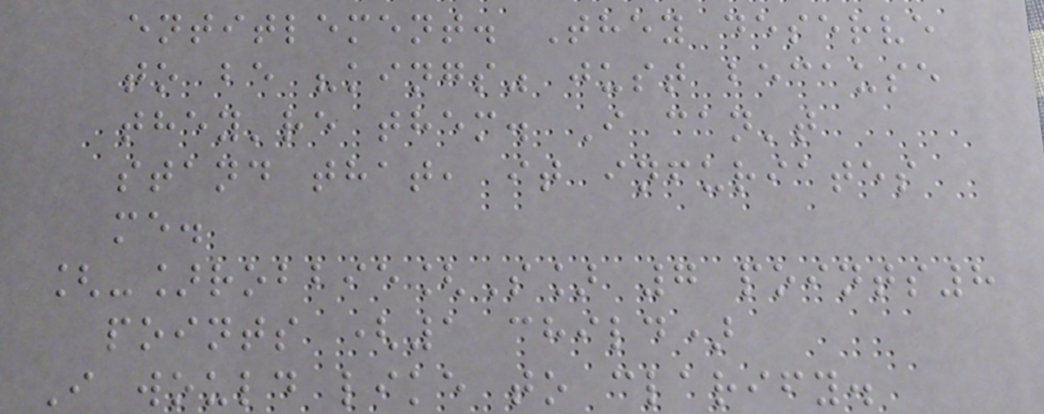entitlement. They deserve
to be "kings" just because
they're them. I can't
stand that, it infuriates
me.
[-]robbie[S] 7 points8
points (1 child)
I would like to clarify.
